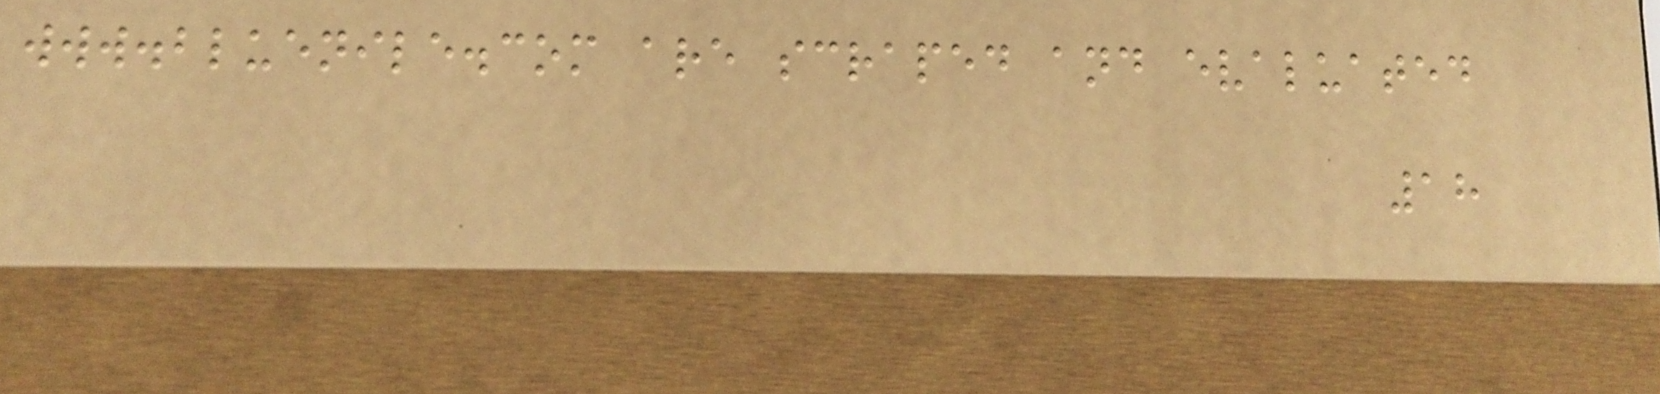www.bluenile.com are scraped and evaluated
18
